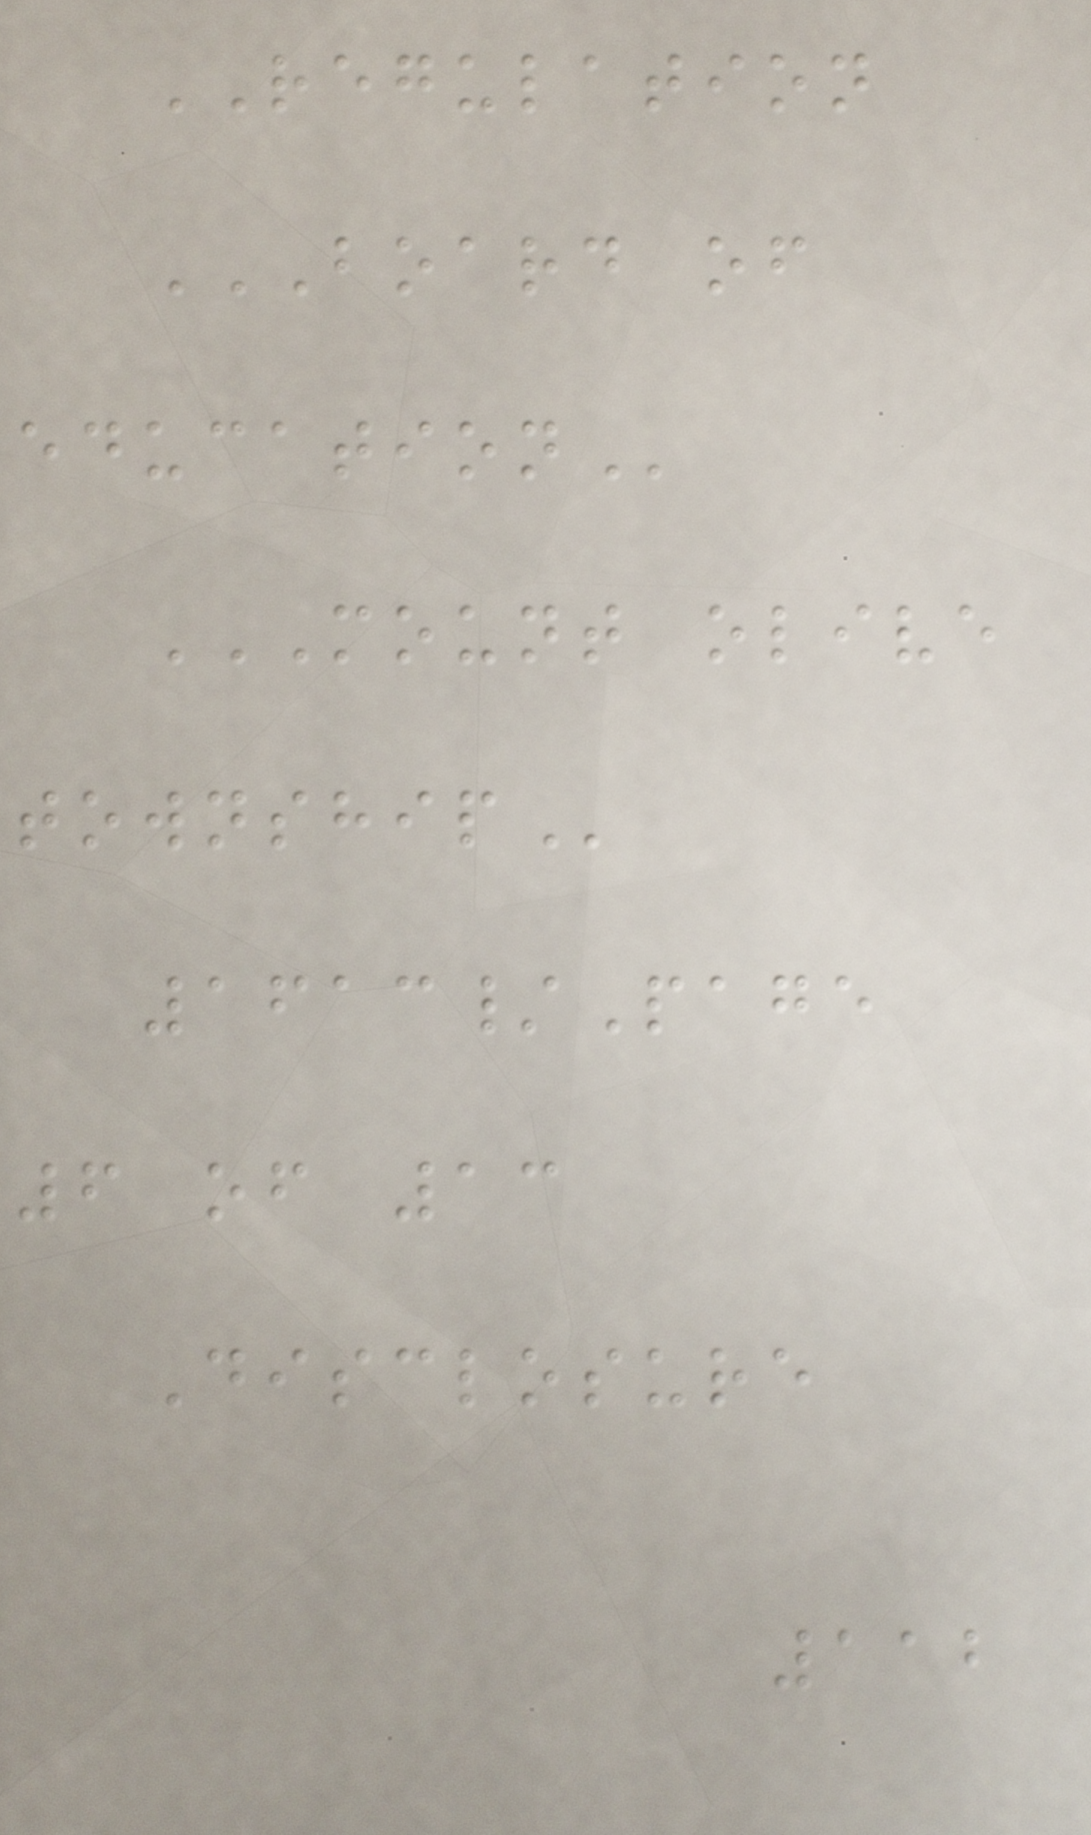REGULATION
BOARD OF
EDUCATION
MOUNT OLIVE
TOWNSHIP
1613/Page
6 of 13
Disclosure
112
